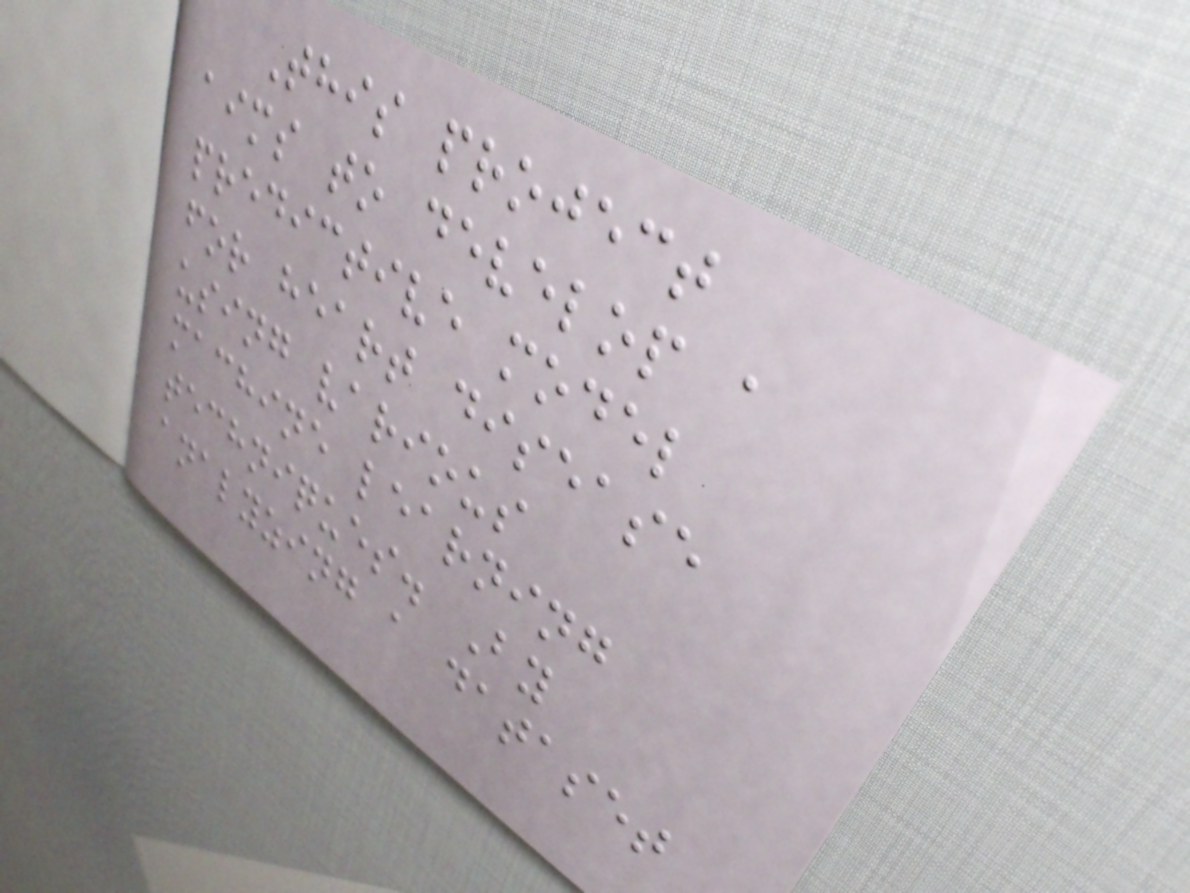This project
aims to develop a
predictive model
for heart disease
using various
machine learning
techniques. By
analyzing a dataset
